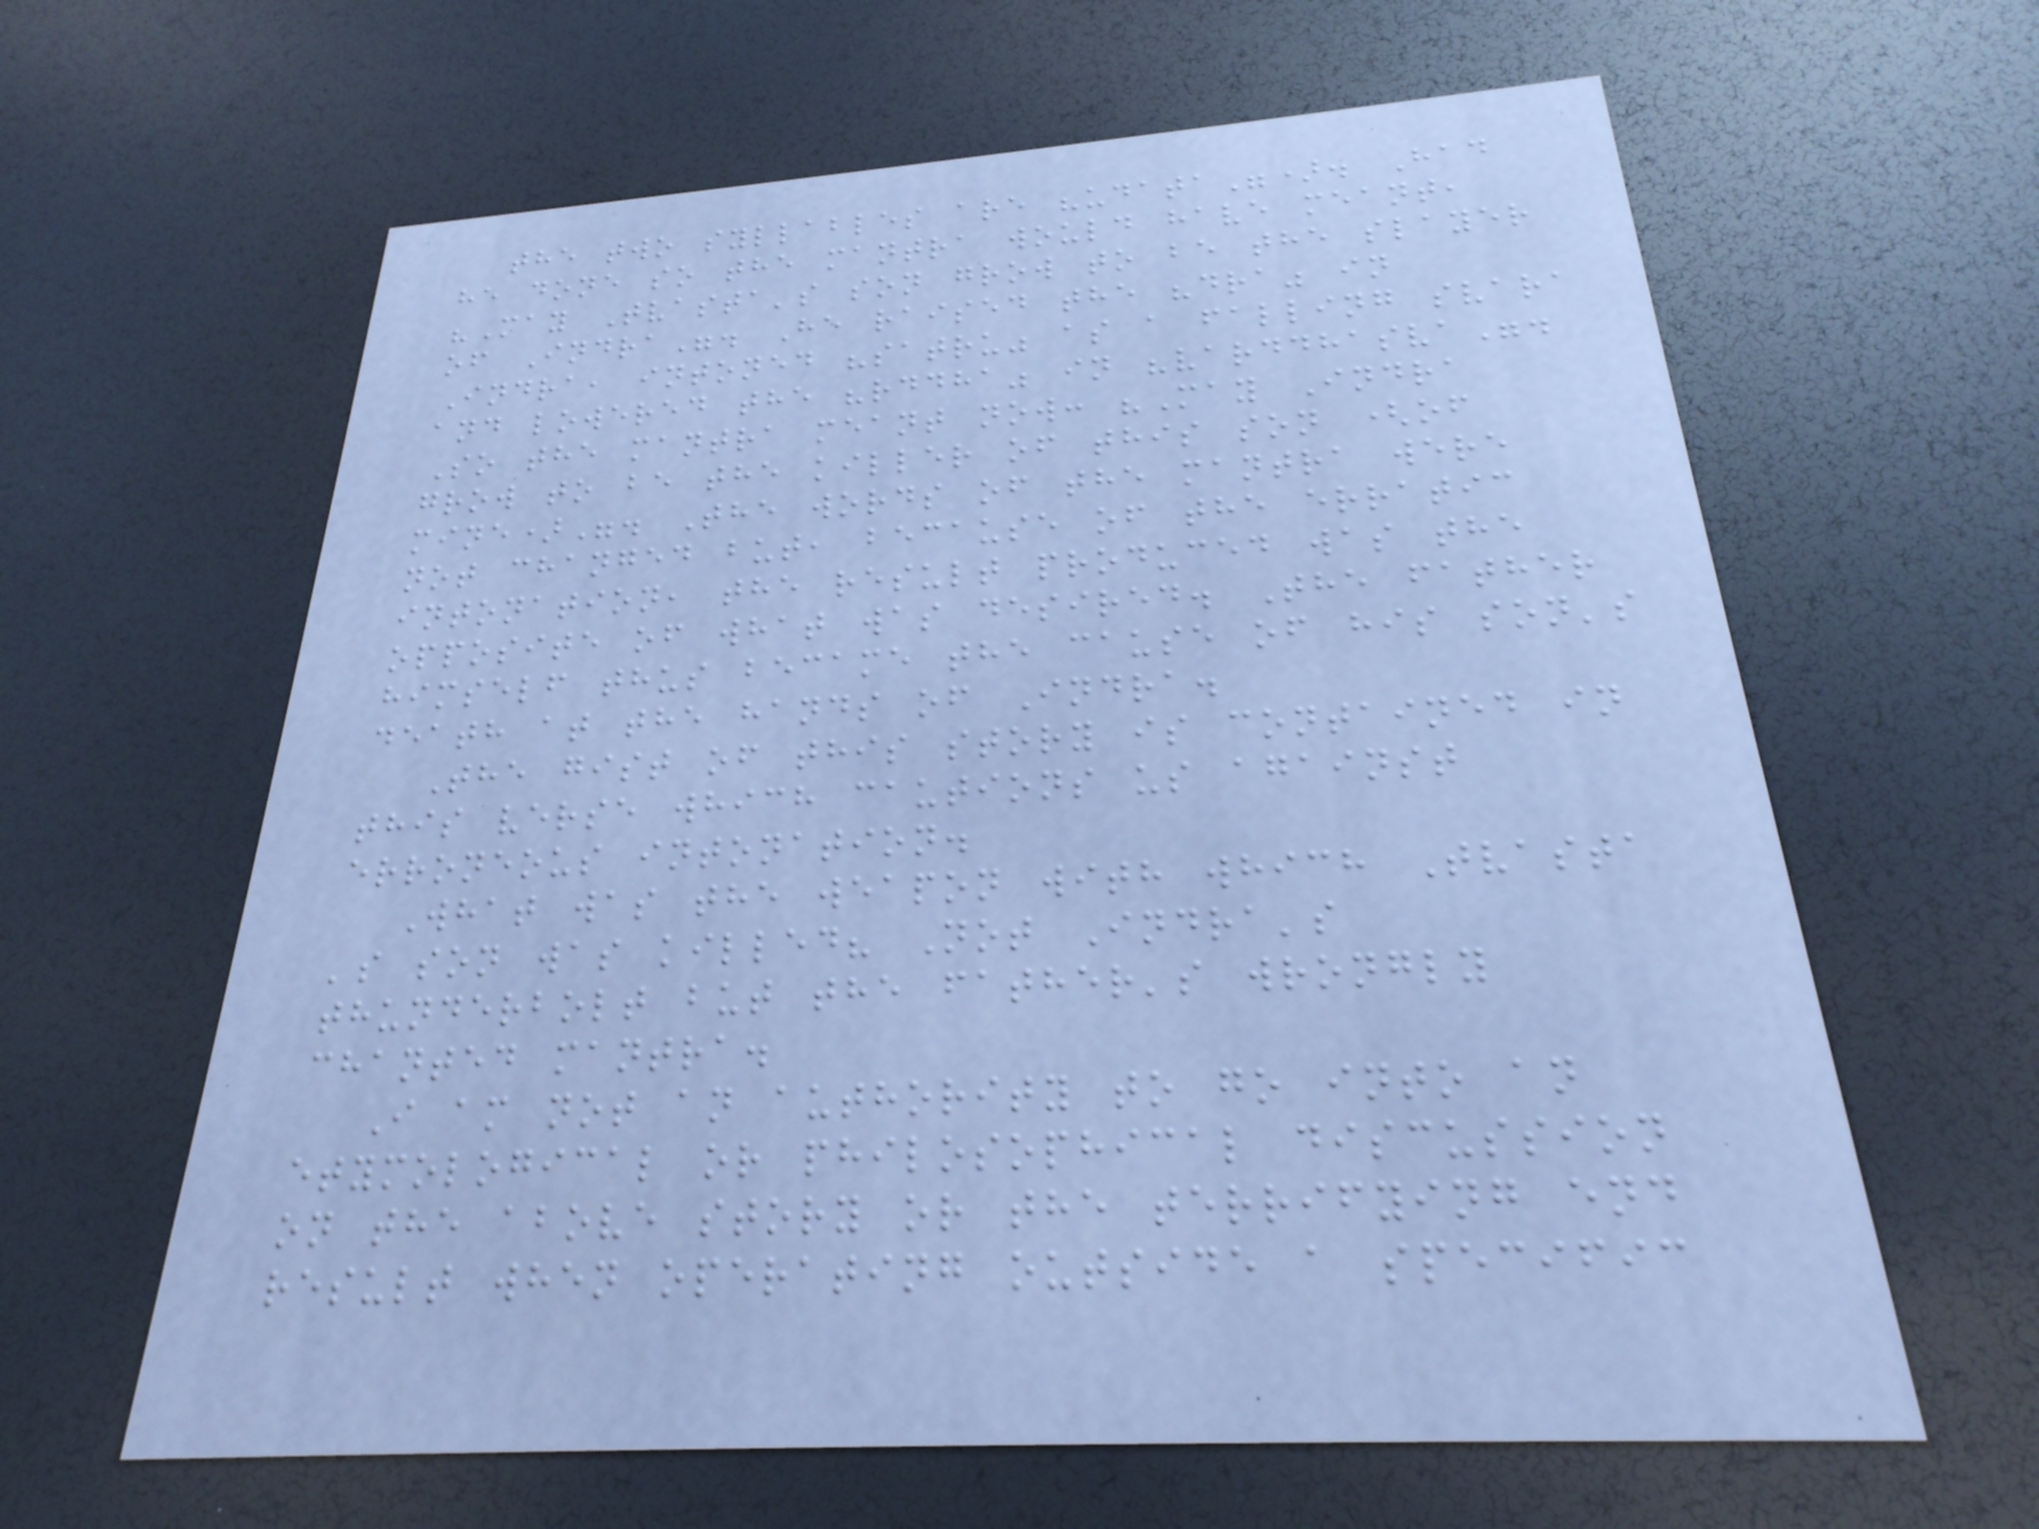the two syllables are "udata"). Had
he done so the mantra would have meant,
"May Tvasta's son grow to be the slayer
of Indra". He raised the "dra" in
Indra, intoned "satru" as a falling svara
and lowered the "rddha" in "varddhasva".
So the mantra meant now: "May Indra
grow to be the killer of this son (of
mine)". The words of the mantra were
not changed but, because of the erratic
intonation, the result produced was the
opposite of what was desired. The father
himself thus became the cause of his son's
death at the hands of Indra.
The gist of this story is contained in
this verse which cautions us against
erroneous intonation.
What was the weapon with which Tvasta
's son was killed? Not Indra's
thunderbolt but the father's wrongly
chanted mantra.
I am not an authority to go into an
etymological or philosophical discussion
on the above story or the terrifying end
result when operating outside a specific
